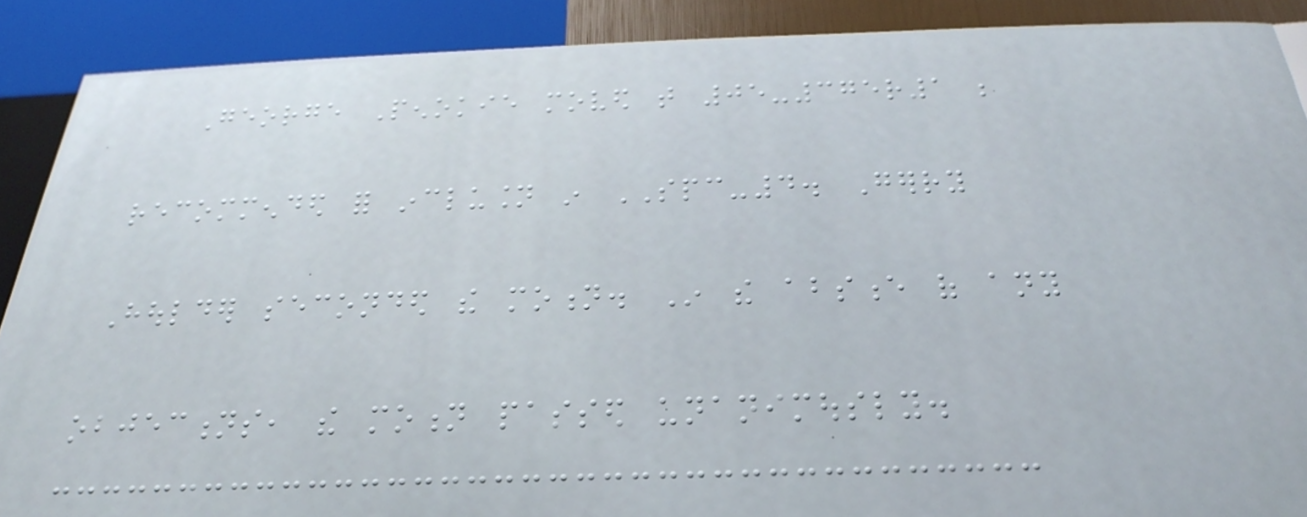George Penokie moved that 05-375r1 be
recommended for inclusion in SPC-4. Gerry
Houlder seconded the motion. In the absence of any
objections, the motion passed unanimously.
